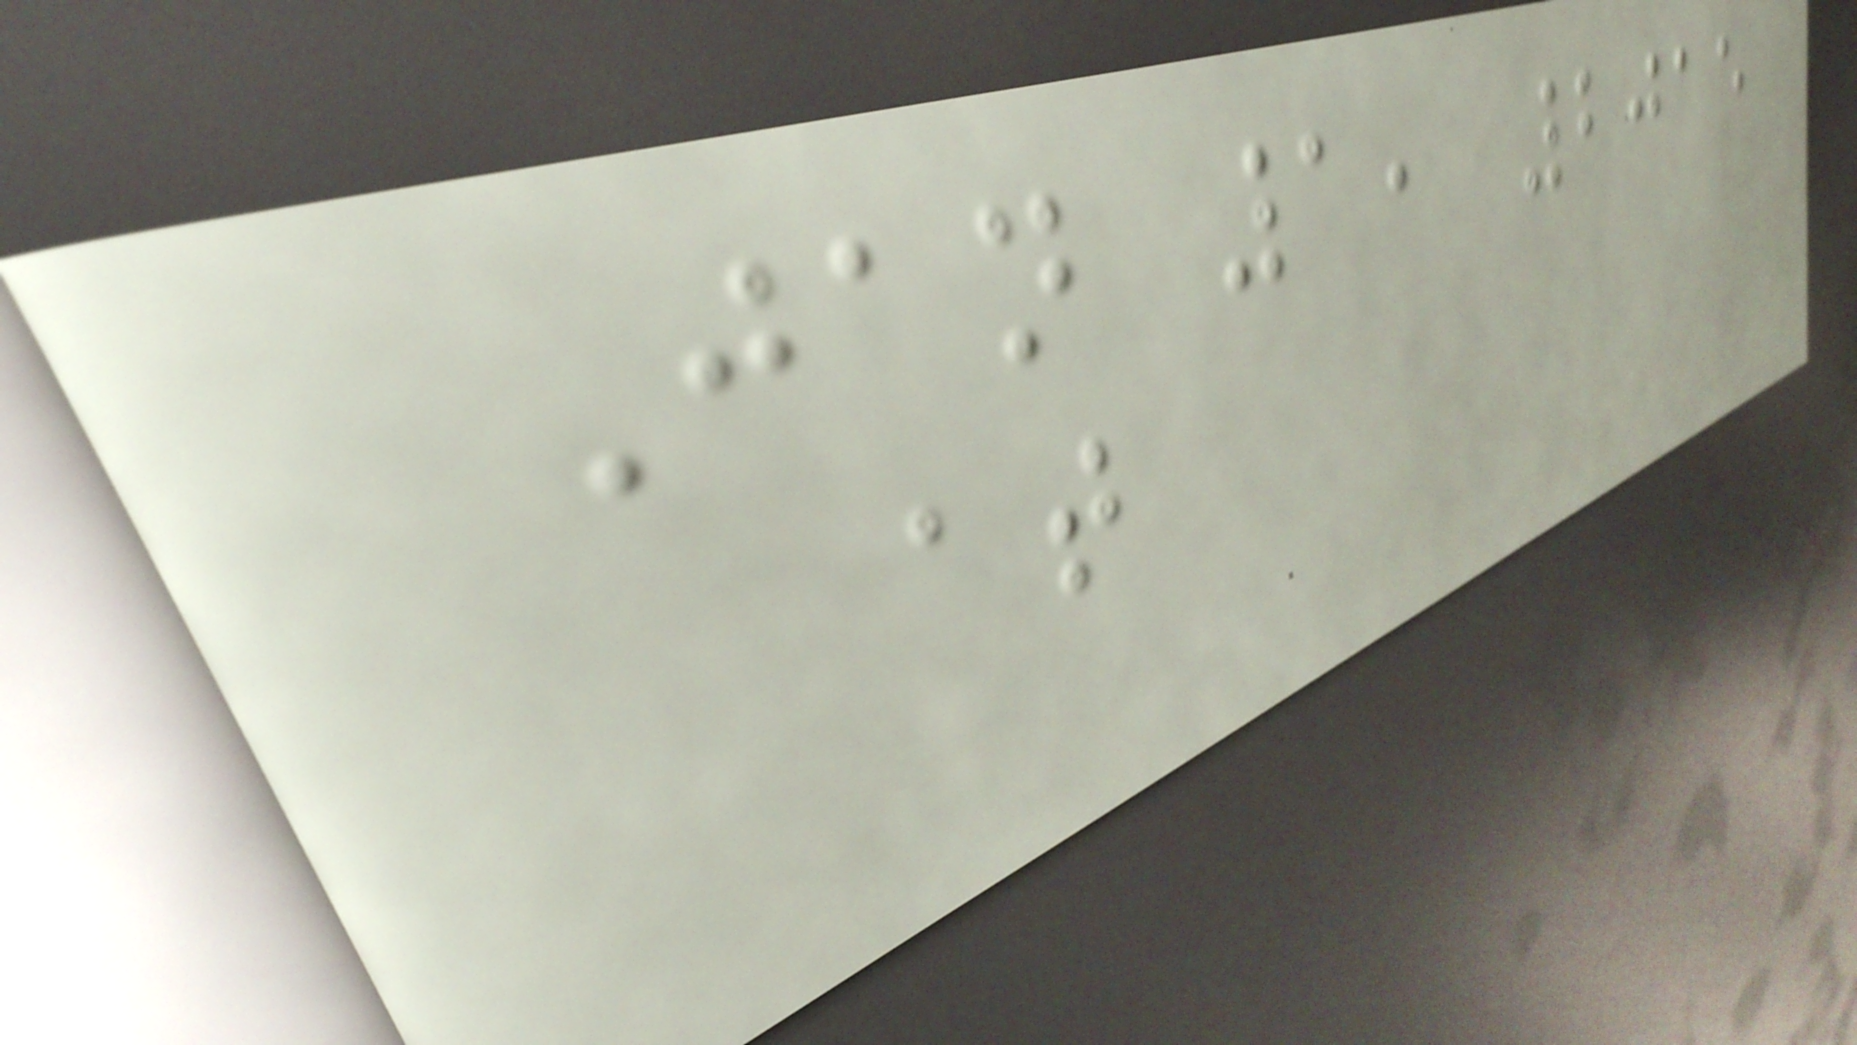Jan 1, 2015
at
